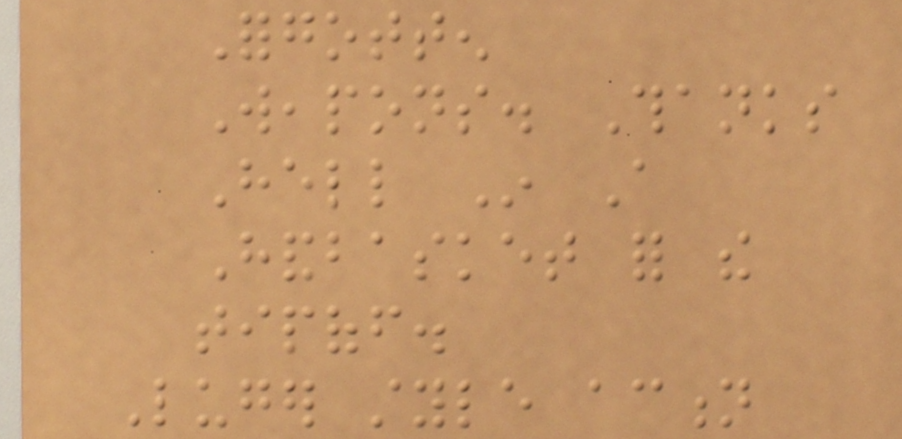Forgotten
Weapons. Thanks
Hell In A
Handbasket for the
tipoff.
Luger style action
